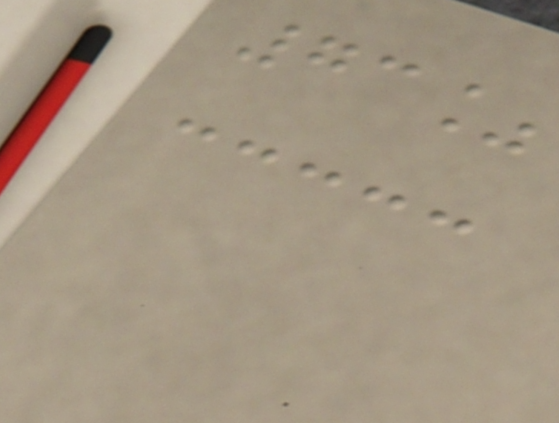73%
